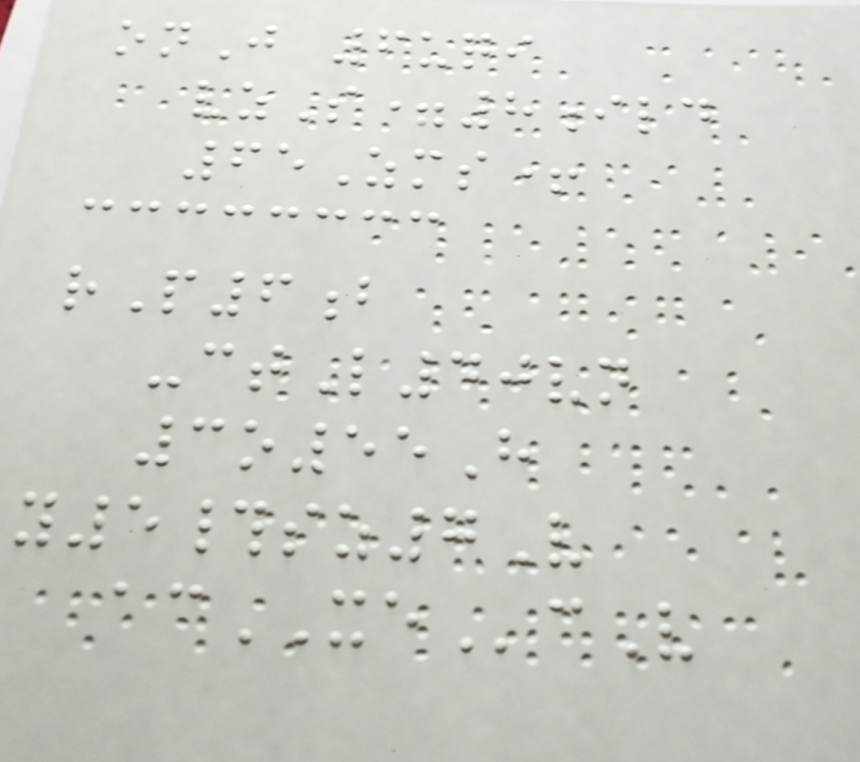onJ 6uqi
vzS=8ild
65Zms+
rP6b
-ctL40vn
3o55H
y5#sz7V
acXEcV
